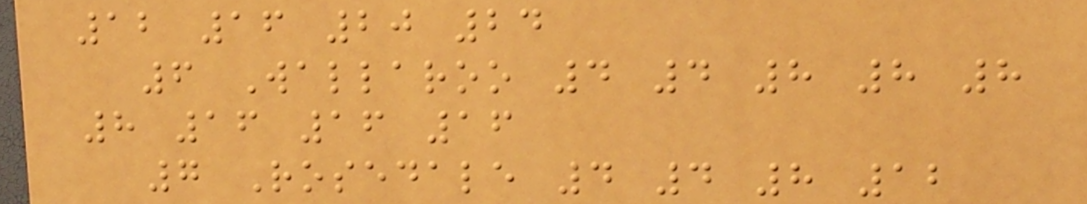12 16 20 24
6 Wallaroo 4 4 8 8 8
8 16 16 16
7 Rosedale 4 4 8 12
